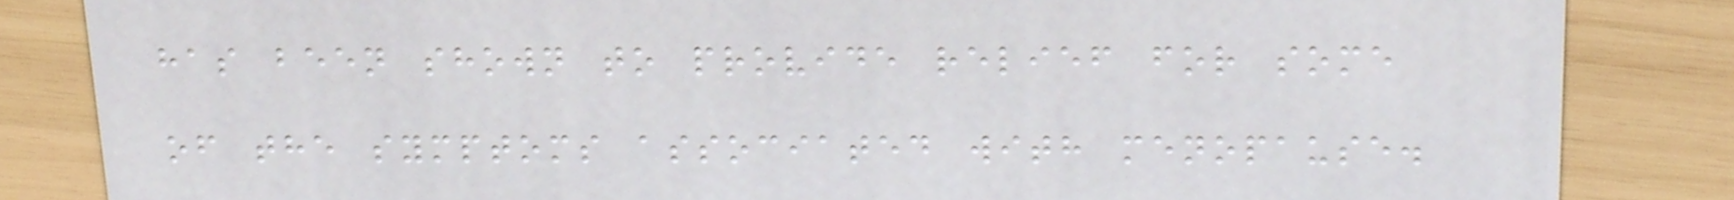has been shown to provide relief for some
of the symptoms associated with menopause.
